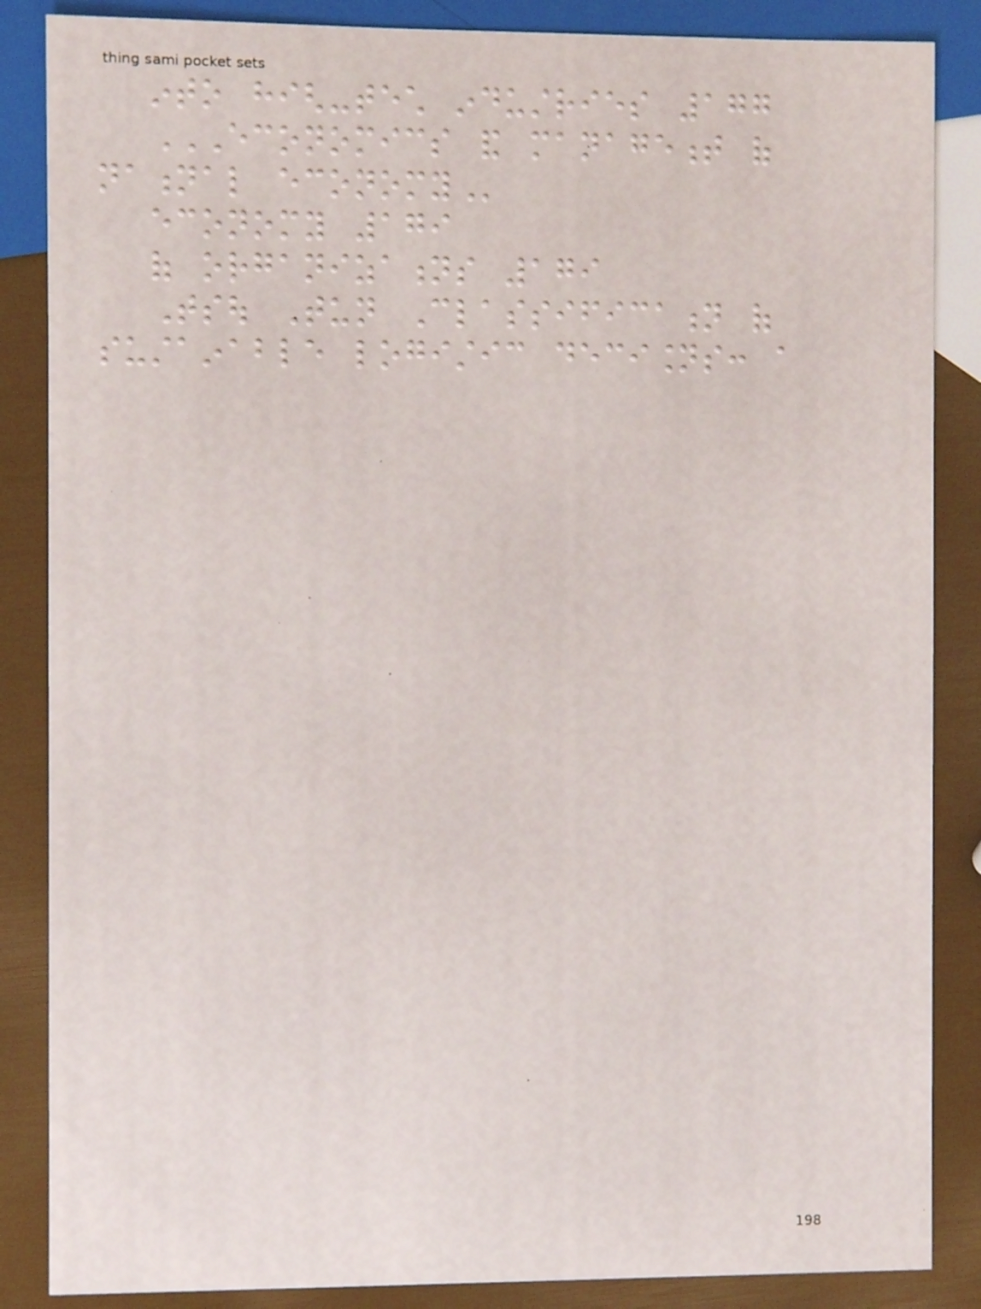into high-tech industries 177
ECONOMICS AND MANAGEMENT OF
NATIONAL ECONOMY
economy 179
of organizations 179
Tsou Tun Classification of
sustainable logistic decisions: a
